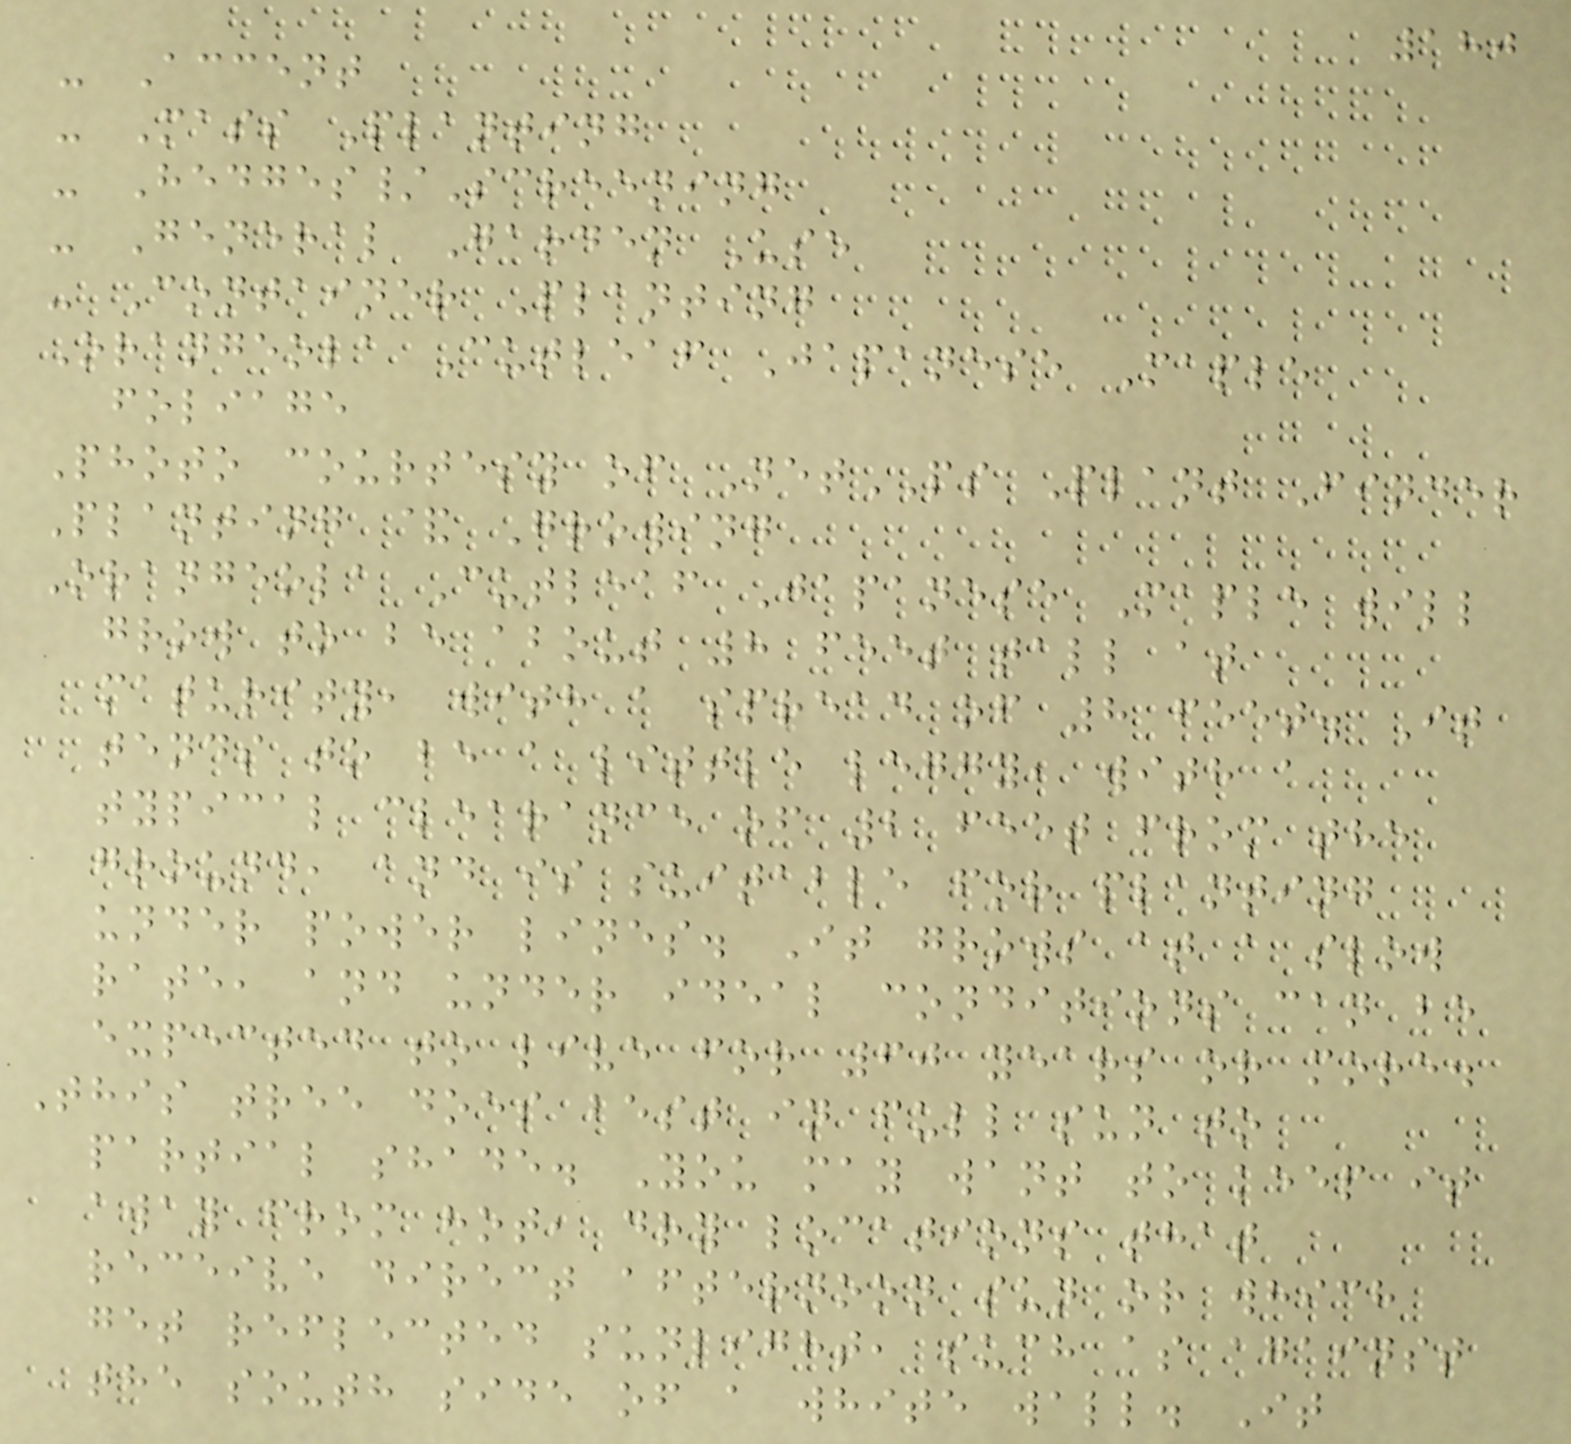180
- Accent
- Mass Planting
- Hedges/Screening
- General Garden Use
- Container Planting
Orangeola Cutleaf Japanese Maple
foliage
Photo courtesy of NetPS Plant Finder
Planting & Growing
Orangeola Cutleaf Japanese Maple will
grow to be about 8 feet tall at
maturity, with a spread of 8 feet. It
tends to be a little leggy, with a
typical clearance of 2 feet from the
ground, and is suitable for planting
under power lines. It grows at a slow
rate, and under ideal conditions can be
expected to live for 60 years or more.
This tree does best in full sun to
partial shade. You may want to keep it
away from hot, dry locations that
receive direct afternoon sun or which
get reflected sunlight, such as against
the south side of a white wall. It
